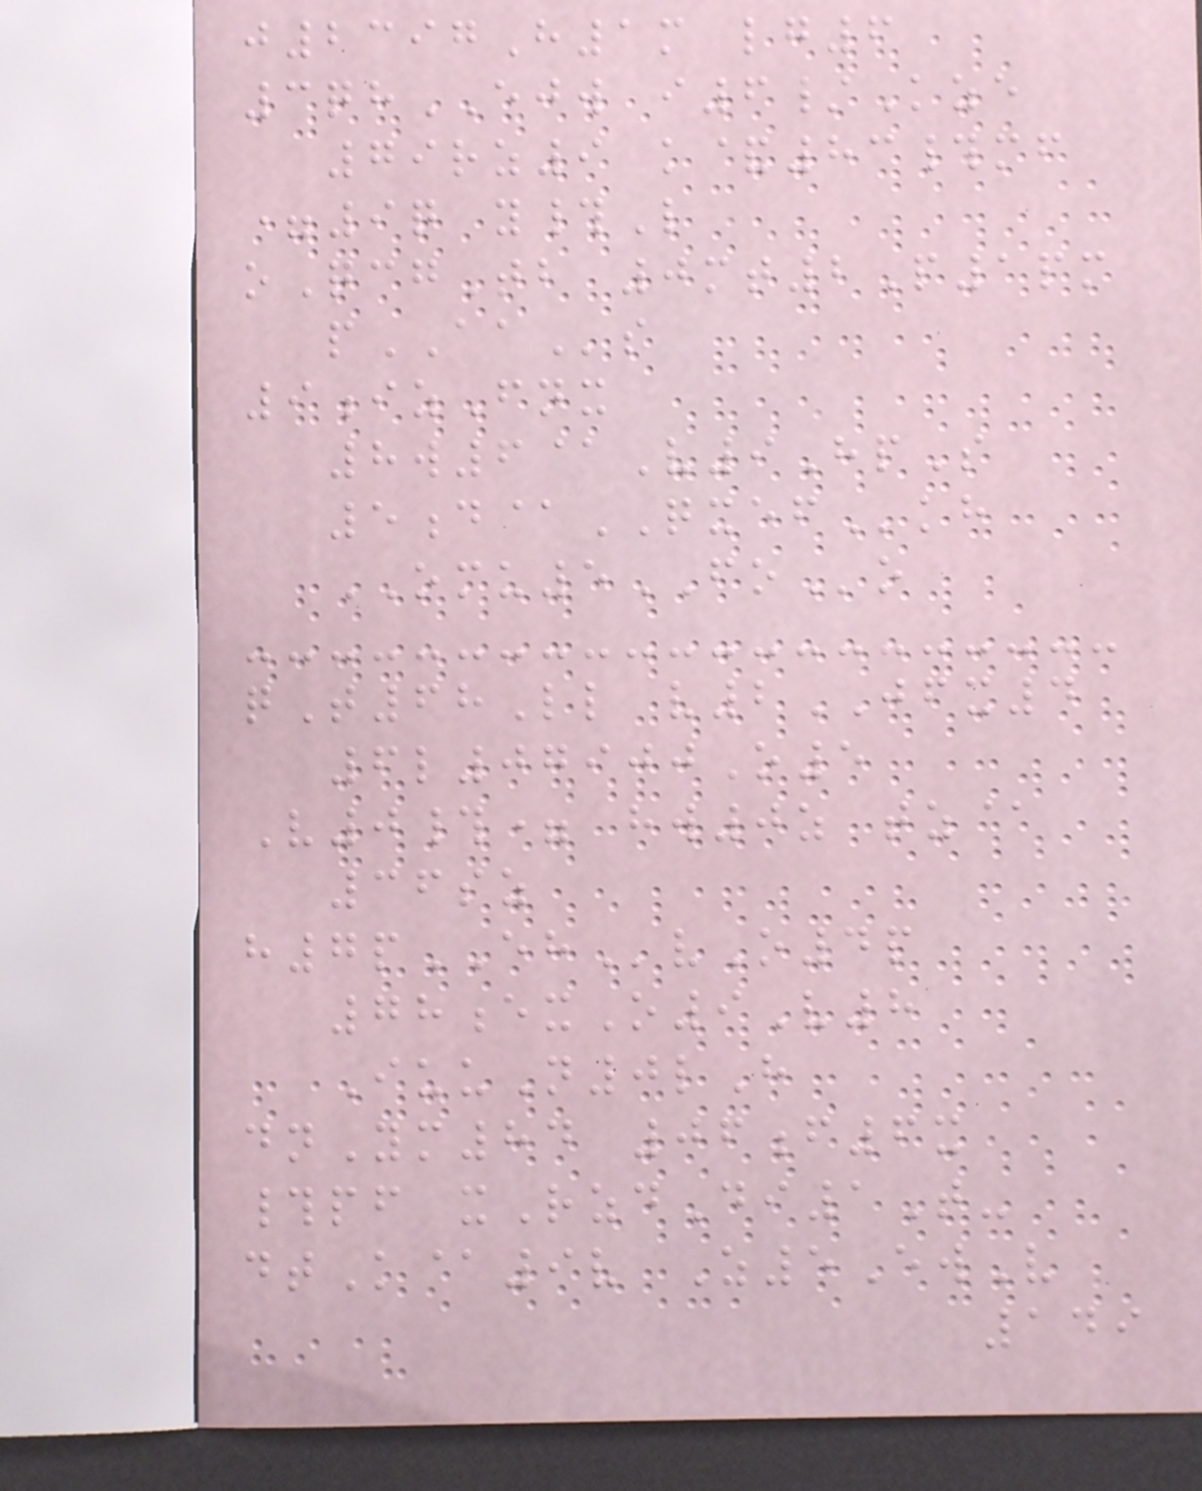j2397H1m lg6
3qhEJW i6/Kze
79rz9 k&83#mf
=9q y#L
oQcgTb 0mt2P1pm
pAAs
9izFnx
8w6@V9HpS
5d@QXEFkh
OMU5FOo
qT68Ll v2JFX4
6l07900O5
V0#= hw0z tz@
36sz
h7pEHvO4p
78exO9V8
IuuN0lH
dnYm84 06f6x
#pf xRzdDi1T-
dtK@9v Z5EwV
149
